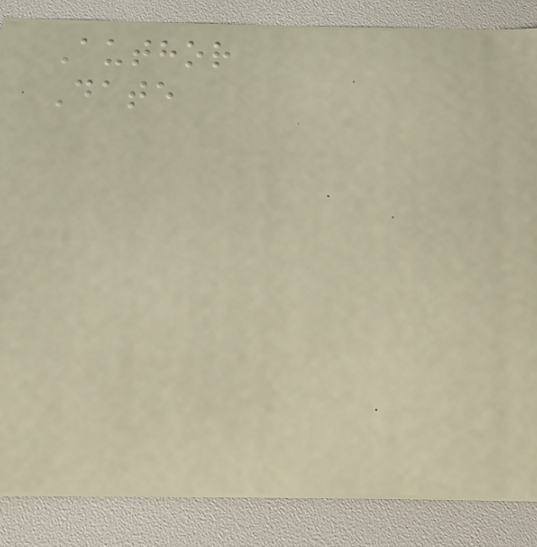Author
Date
